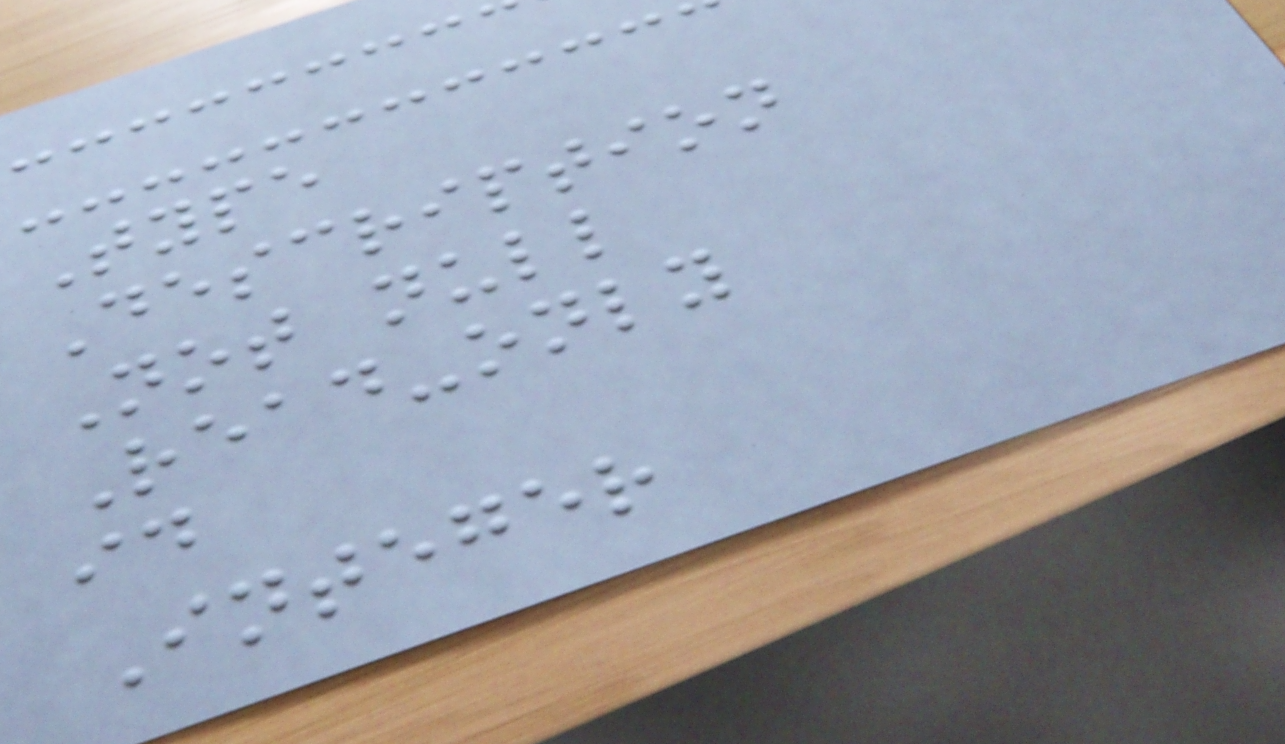Type
Description
Not null
Read-only
id
Integer
